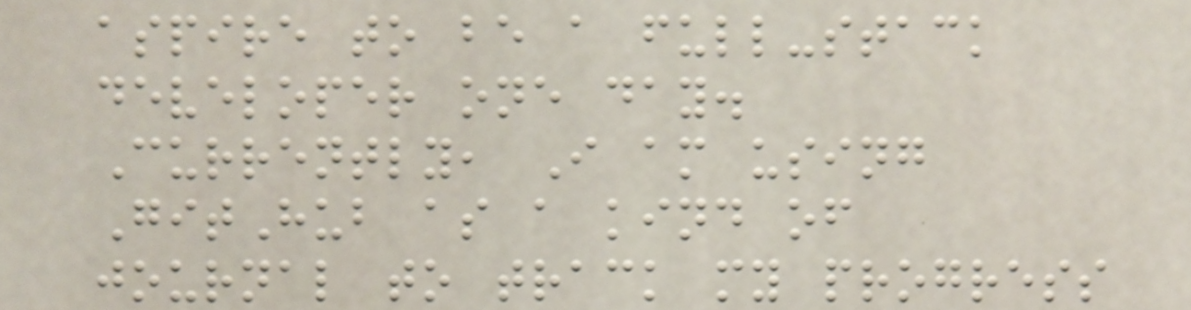aspire to be a full-stack
developer one day.
Currently, I am using
GitHub as a kind of
journal to track my progress
